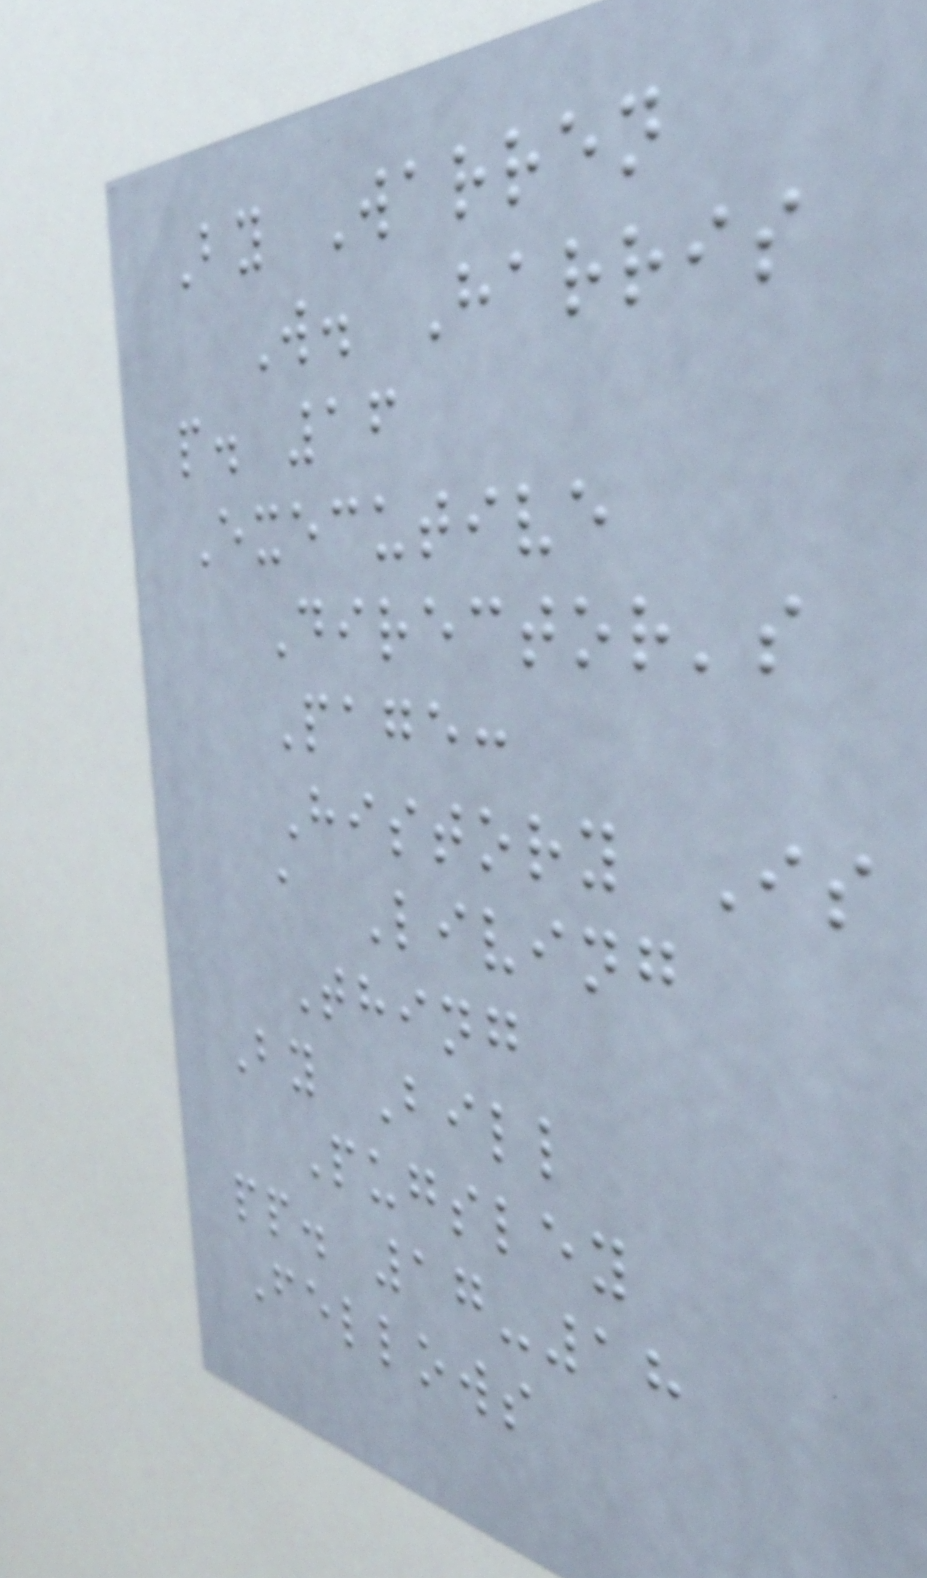By Warren
W. Harris
p. 16
Executive
Director's
Page:
History Is
a Living
Thing
By Bill
Pugsley
pp. 17-18
Fellows
